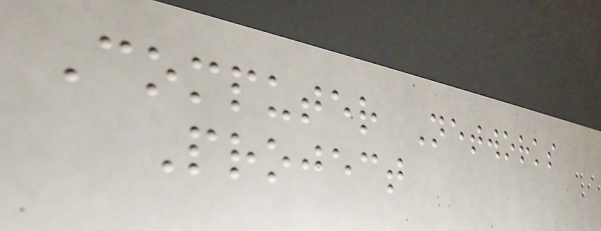Computer Networks
Project
